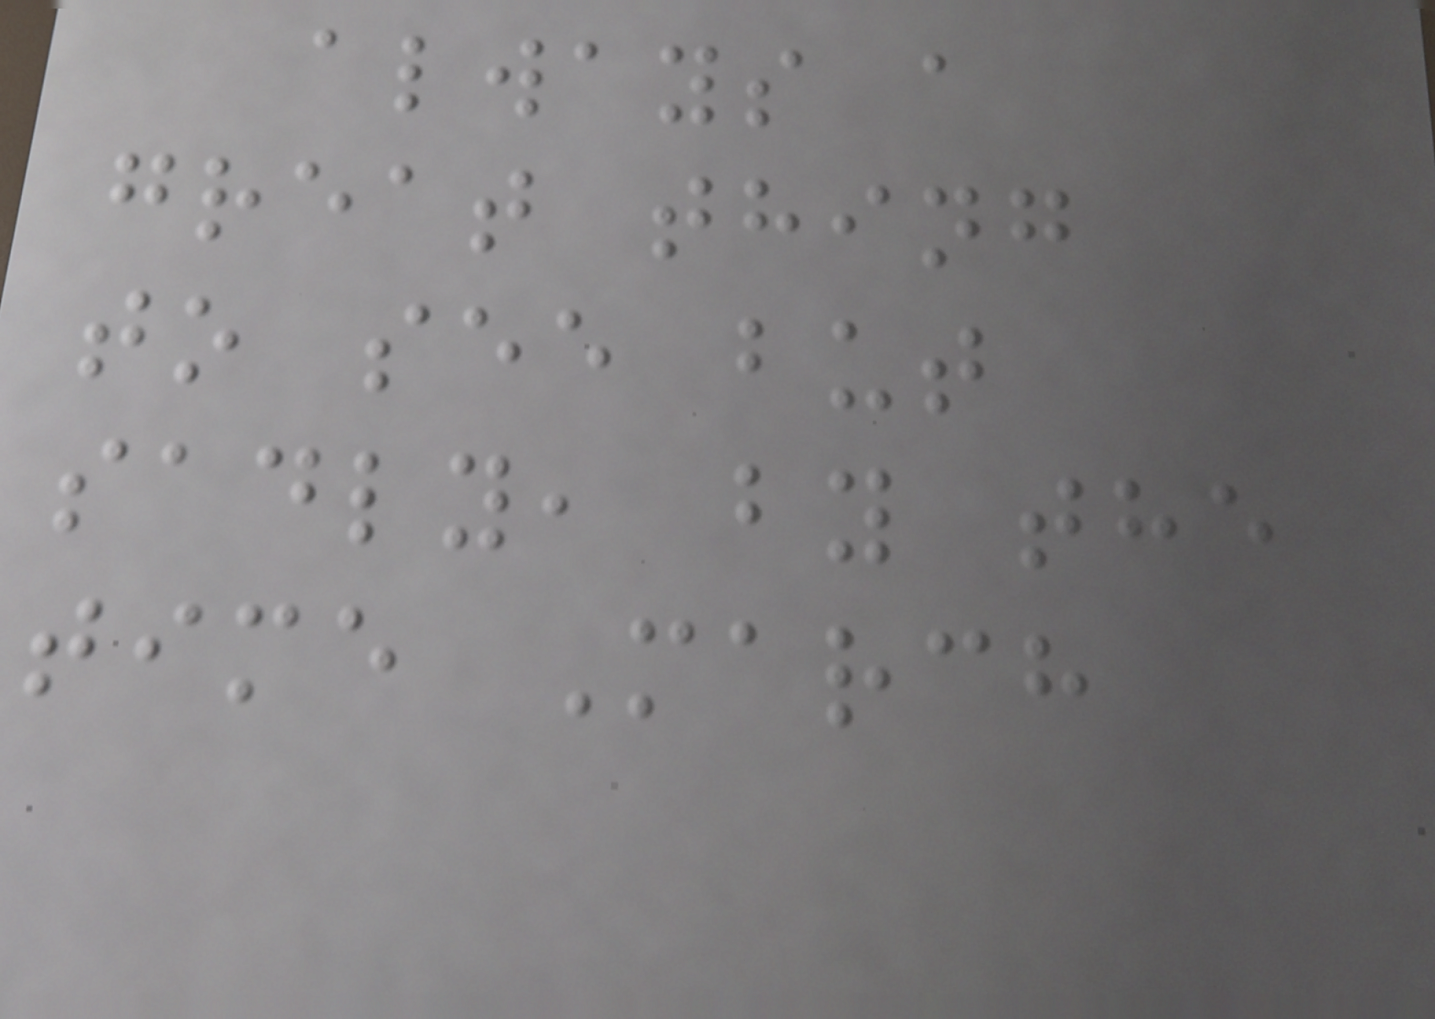always a
great thing
to see but
sadly, by the
time March
